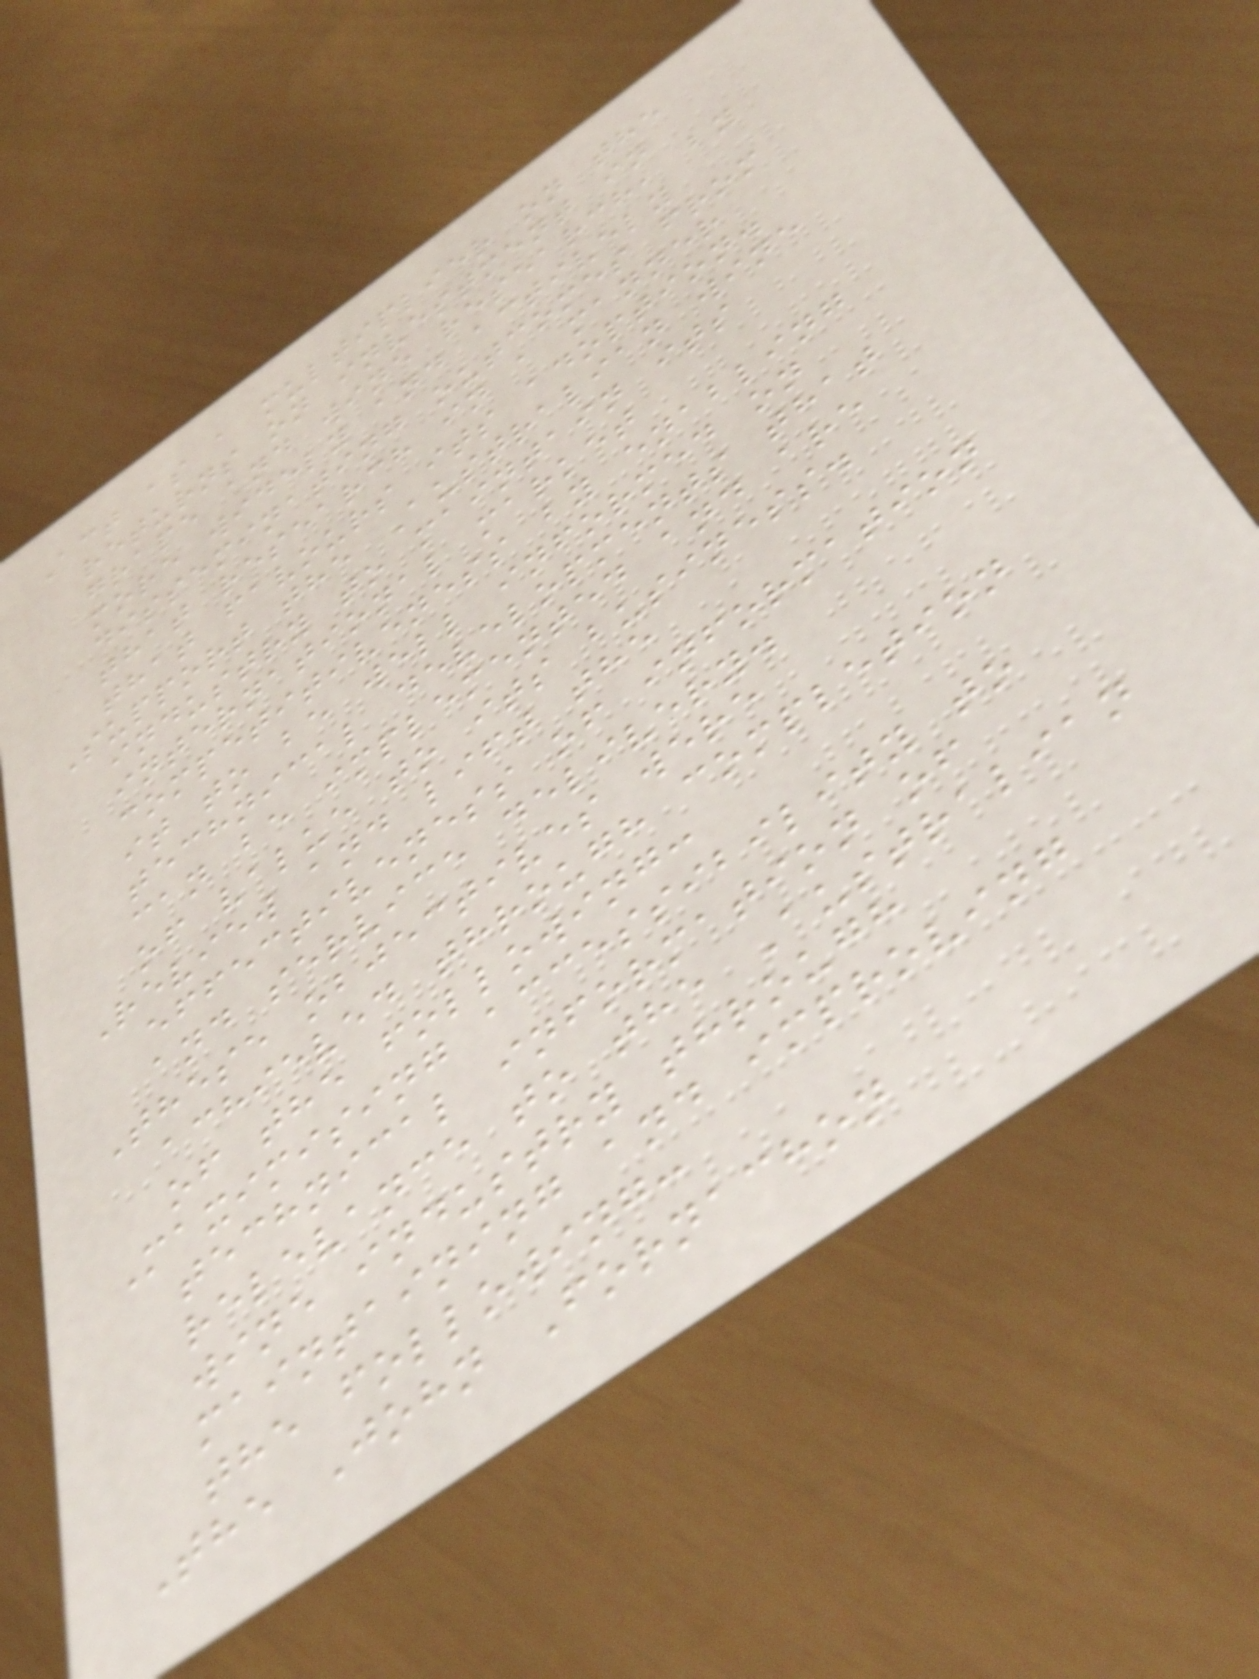Act as a multiplier on the
returns on investment in
grape and wine research, by
more widely and actively
disseminating outcomes from
that research in a manner
that favours its adoption.
Support the Australian wine
industry to maintain its
international market
competitiveness by enabling
it to be well informed on
technical developments that
can be implemented and are
of value to its business.
Review and lift the
effectiveness of information
and service delivery.
These objectives were
achieved through completion
of the following:
Maximising accessibility to
technical information of
relevance to the Australian
wine industry through
maintaining and improving
the following:
The John Fornachon
